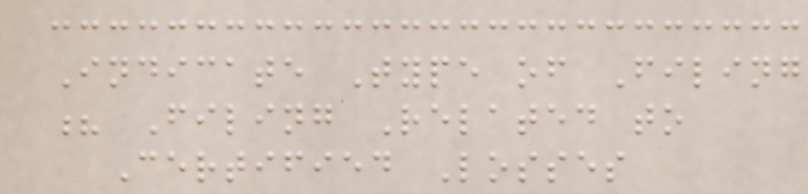Indicate Type of Filing
? Filing Related to
Certified Losses
